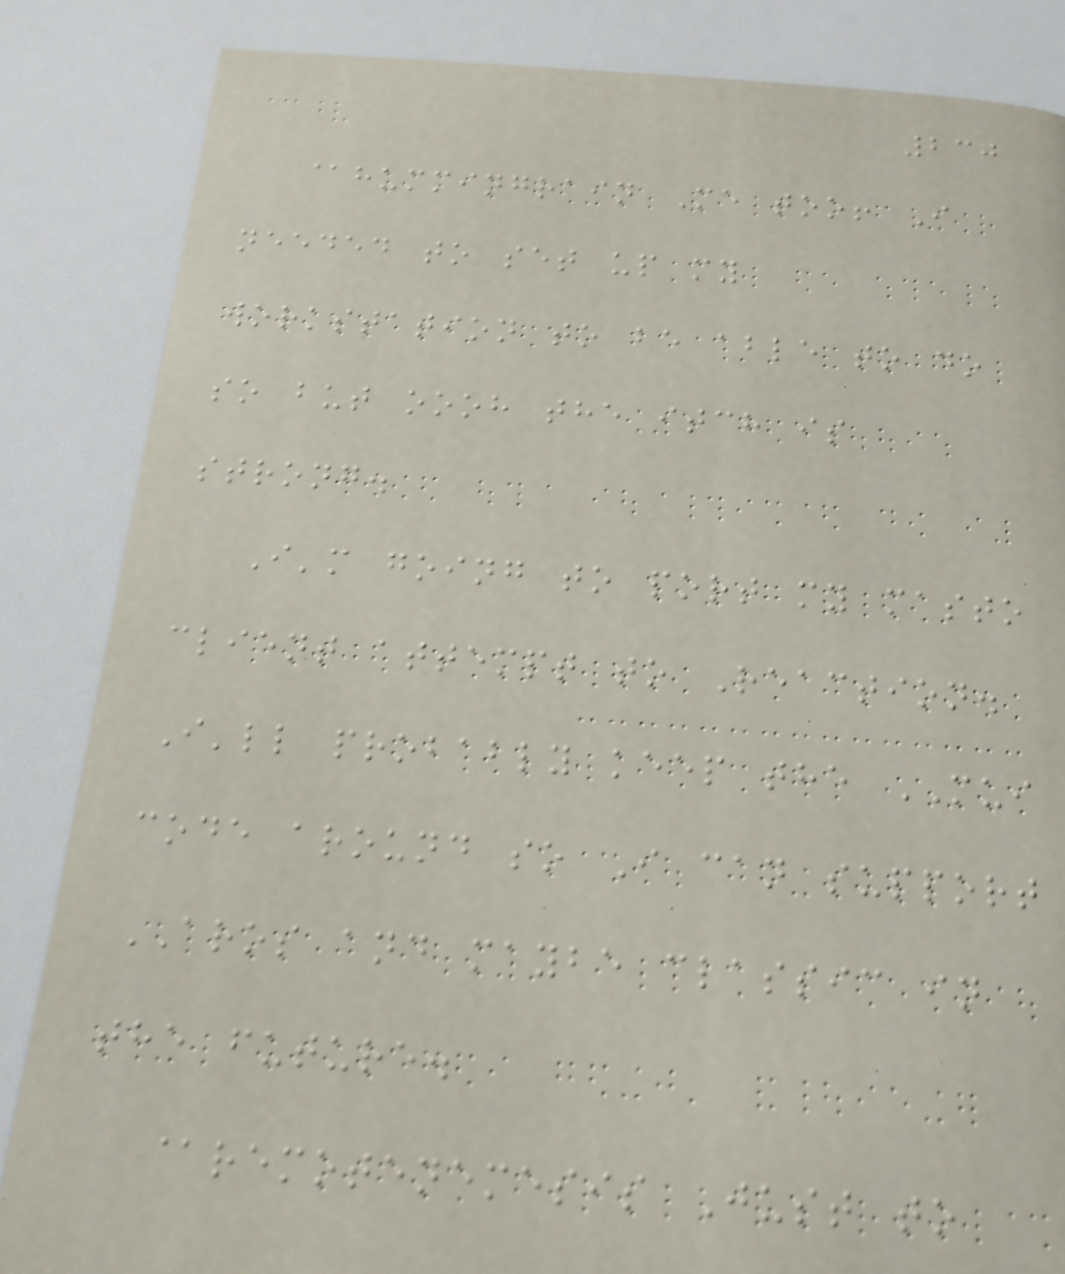230
@hummingrain Me too! I
needed to set up my
workstation to be able to do
so but oooh the itch is
strong.
I'm going to port my masto
client attempt to Reaction.
I'll probably keep the MUI
code around so I can support
AROS and maybe classic in
the future.
@remotenemesis Just to
